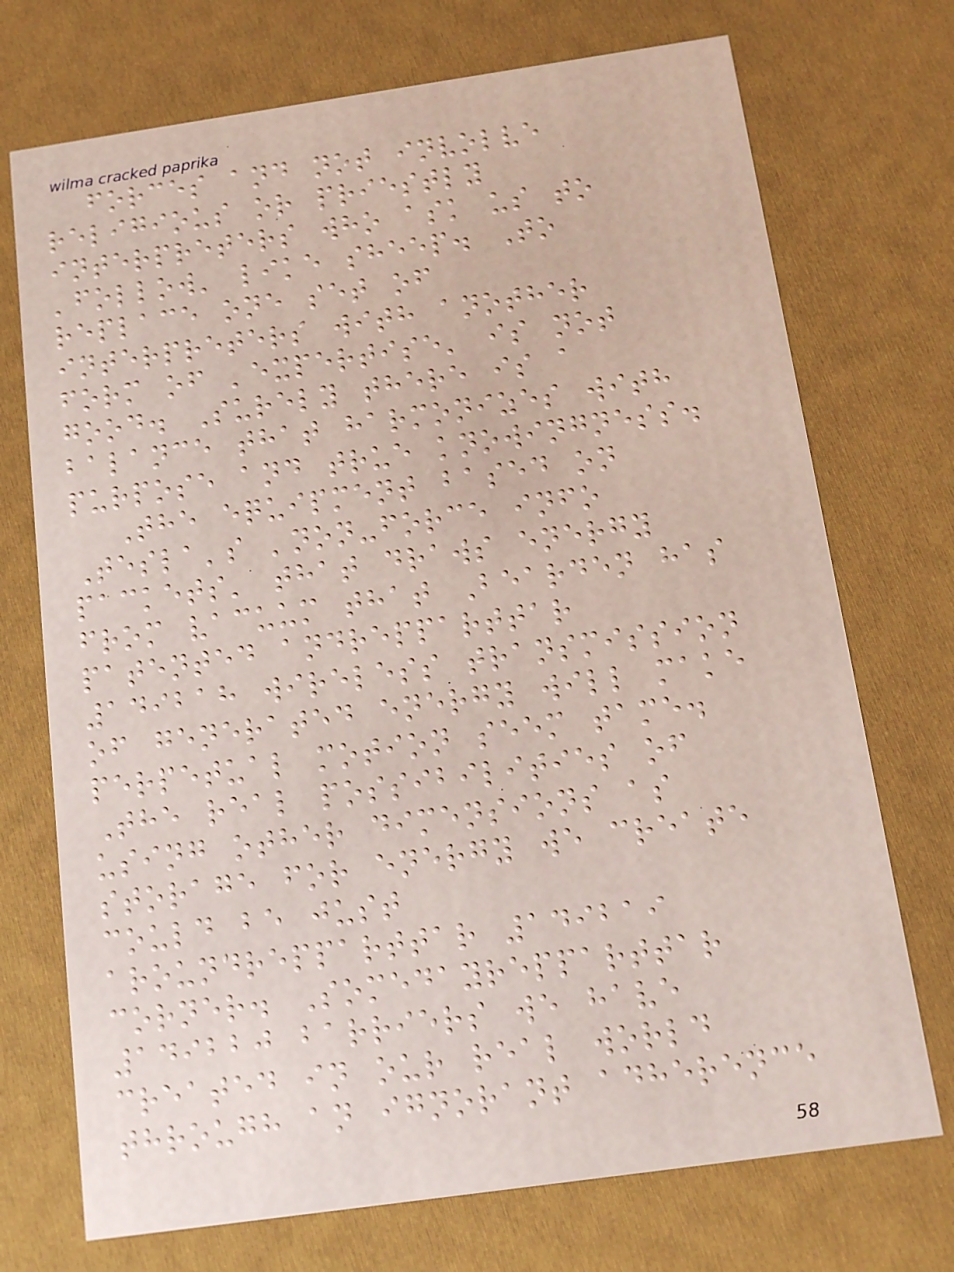forces and not involve
religious or priestly
interpreters who ask us to
'follow' like sheep. To
replace one set of
interpreters with another
form of 'expertise' is not
good. Surely there is a
balance that harmonizes with
purpose and true knowingness.
The equipment based on
Tesla's 'non-force info
packets' that draws energy
from vacuum that Bearden has
patented andrepparttar
149218 wireless transmission
of generated energy will make
perpetual motion seem tame.
The real possibilities of
using other dimensions as
storage for energy we create
could be just
aroundrepparttar 149219
corner. Somedayrepparttar
149220 barriers we have
created in our real world
through an ignorant adherence
